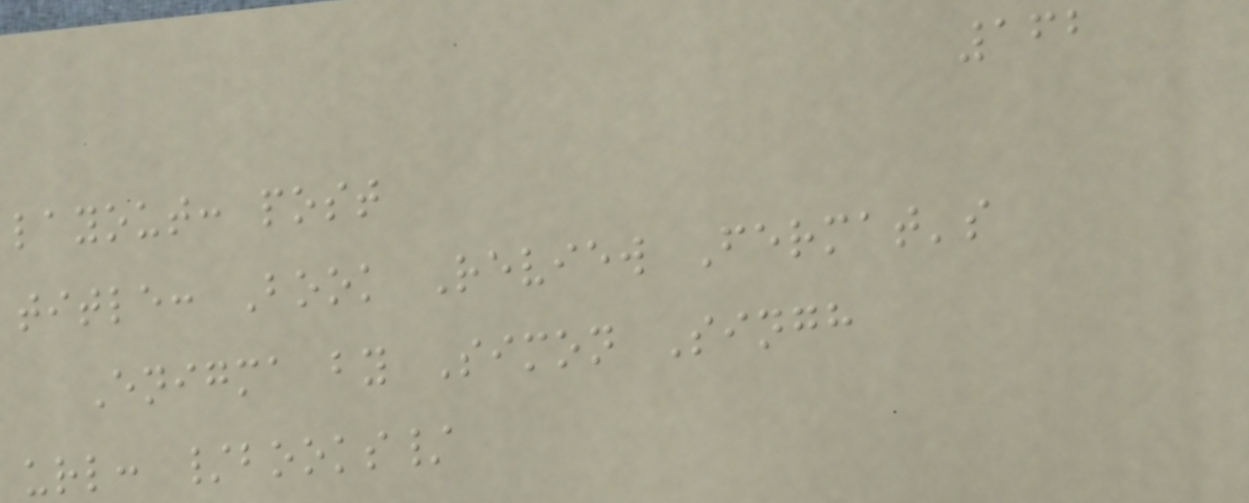162
layout: post
title: Book Review Fermat's
Enigma by Simon Singh
url: /books/
